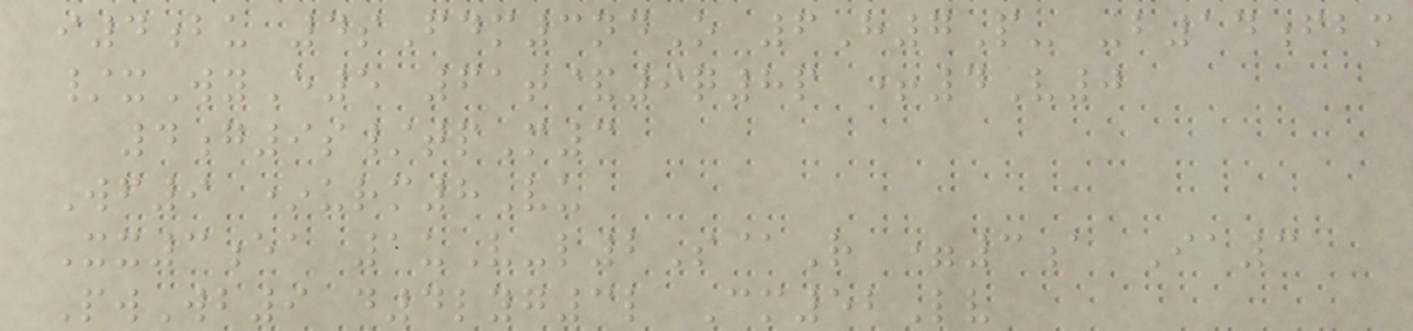i4bu 4sFdm3ndO 6H7P- -b14fbm
/xWyE5 61t&9q8p +4V0
4g9s/tpM3
Wf9 *urm8Vu
Xx3ea 1uV-l2S@R =3a Ia3
PwWb9 d4lyg3l Cm52Lv
